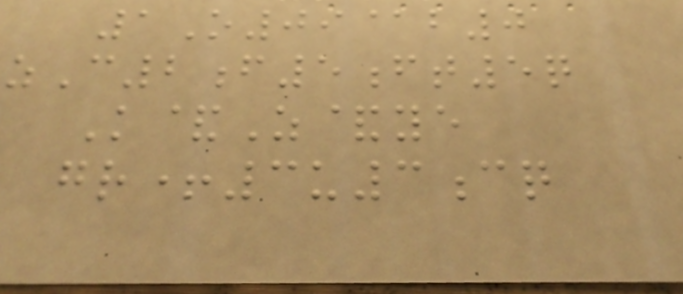1O09@b0
zC2f5ft5q
K&Z&ye
gr+3u3cq
